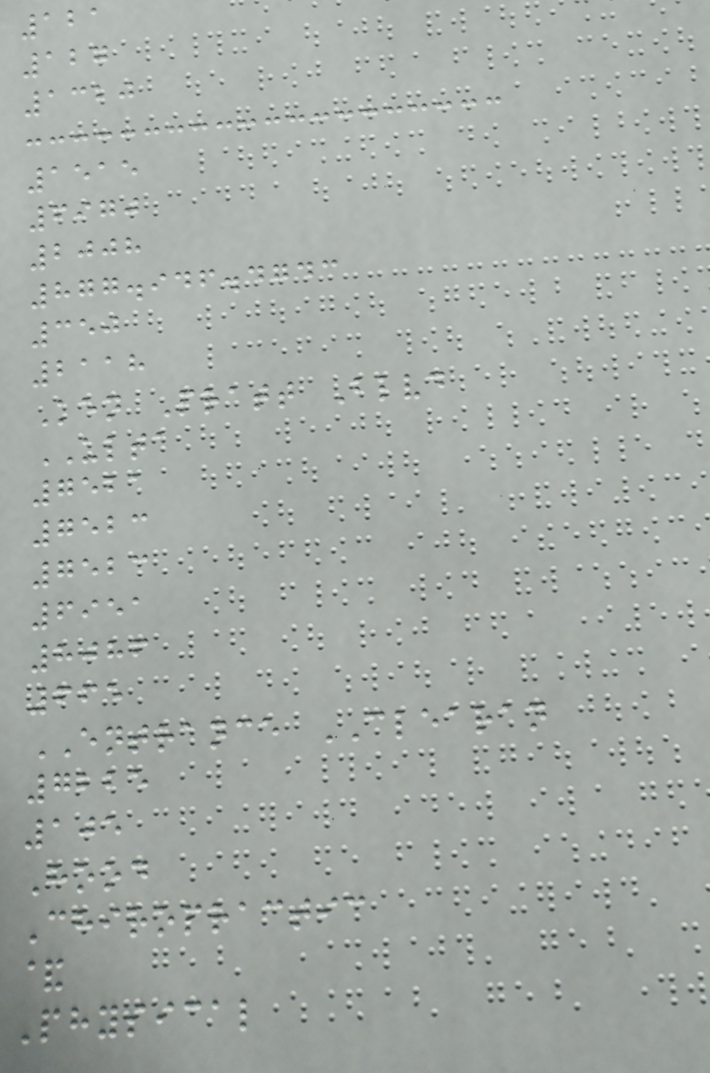121
127
1320
1515
6970
2008
877.946.4743
350
2118
Ken Pratt Blvd
ULTA
7521
7523
7523
6951
8086
665
ENTRANCE CLEARAN
7225
105
Hood
Chiropractic
&
Physical
